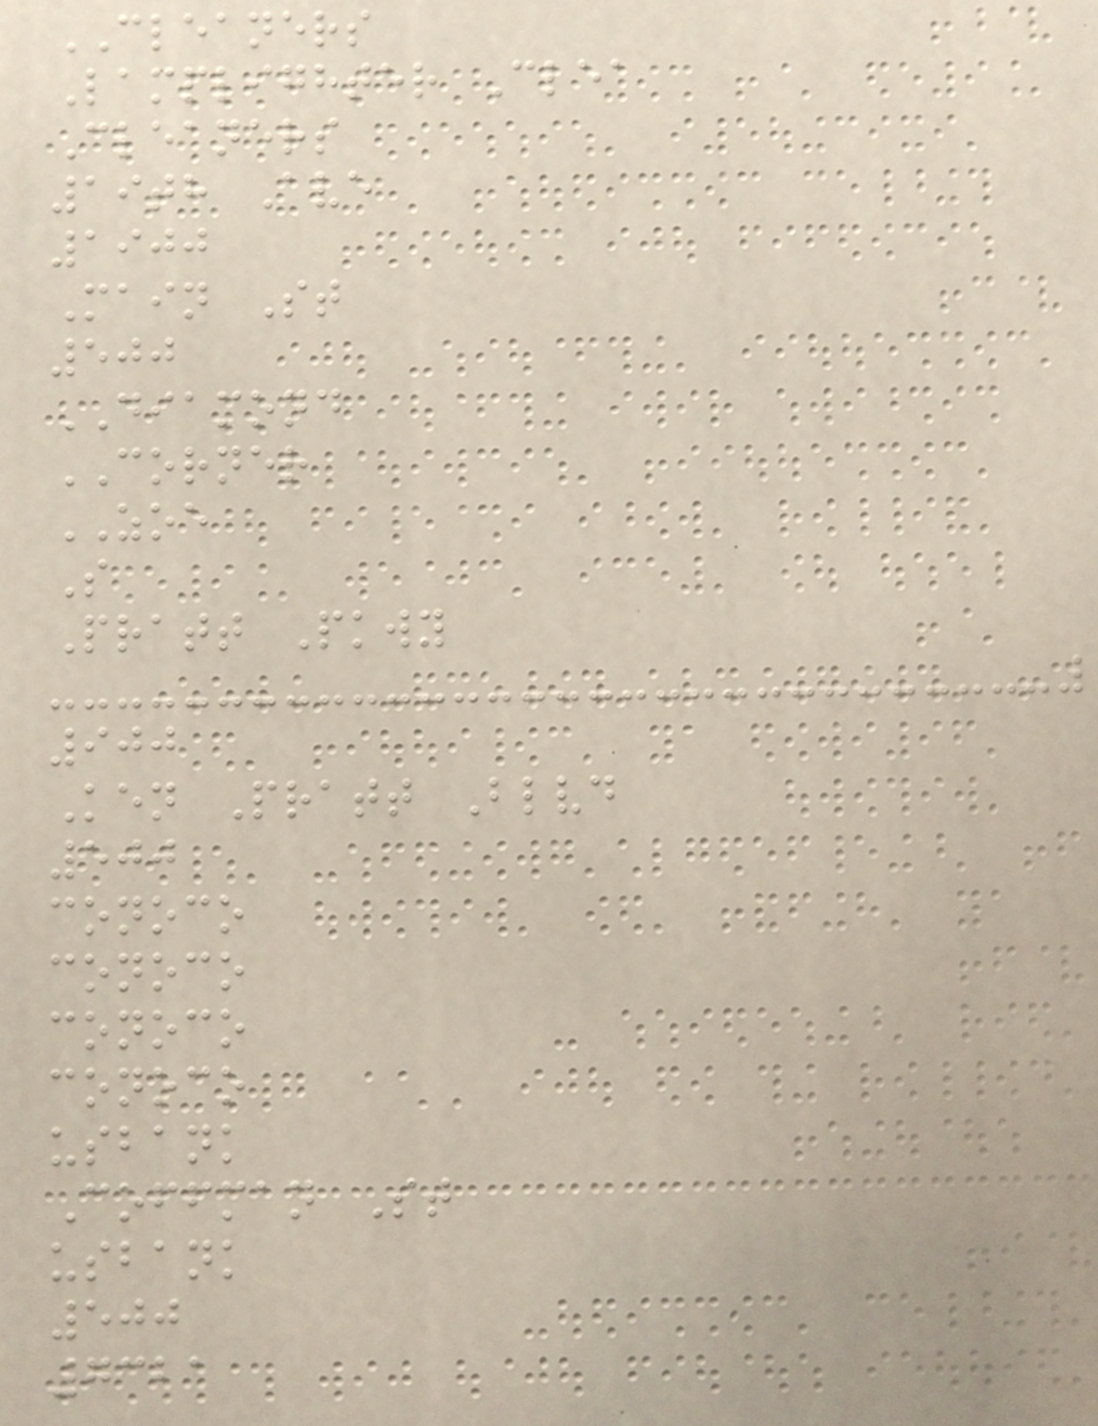CLEANERS
Lamplighter Clea
Cleaners
19th Ave
1900
Main St
500
DIAMOND
CORNER
ZOE
S
Pratt Pkwy
900
Ken Pratt Blvd
500
conoco
conoco
conoco
conoco
usbank
Coffman St
usbank
500
7321
